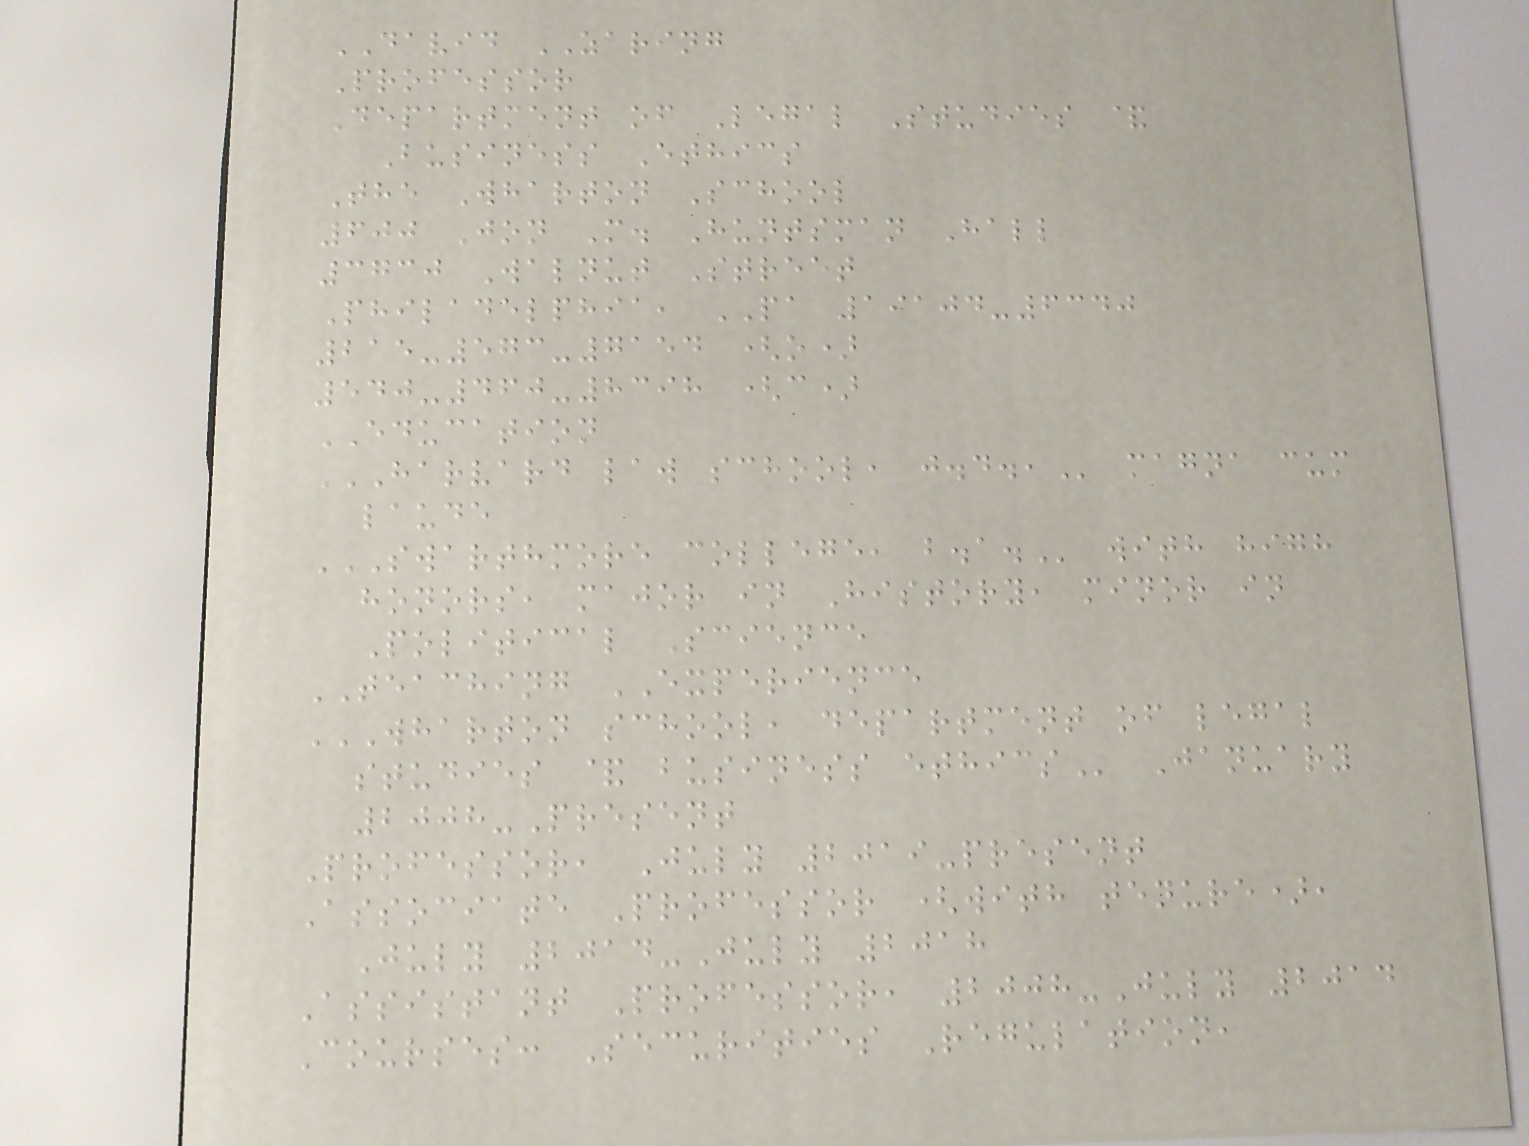DAVID ZARING
Professor
Department of Legal Studies &
Business Ethics
The Wharton School
600 Jon M. Huntsman Hall
3730 Walnut Street
Philadelphia, PA 19104-6340
215-573-7154 (o)
540-460-8398 (c)
EDUCATION
HARVARD LAW SCHOOL, J.D., magna cum
laude
SWARTHMORE COLLEGE, B.A. with high
honors, major in History, minor in
Political Science
TEACHING EXPERIENCE
WHARTON SCHOOL, DEPARTMENT OF LEGAL
STUDIES & BUSINESS ETHICS January
2008-Present
Professor, July 2019-present
Associate Professor (with tenure),
July 2014-July 2018
Assistant Professor, 2008-July 2014
Courses: Securities Regulation,
